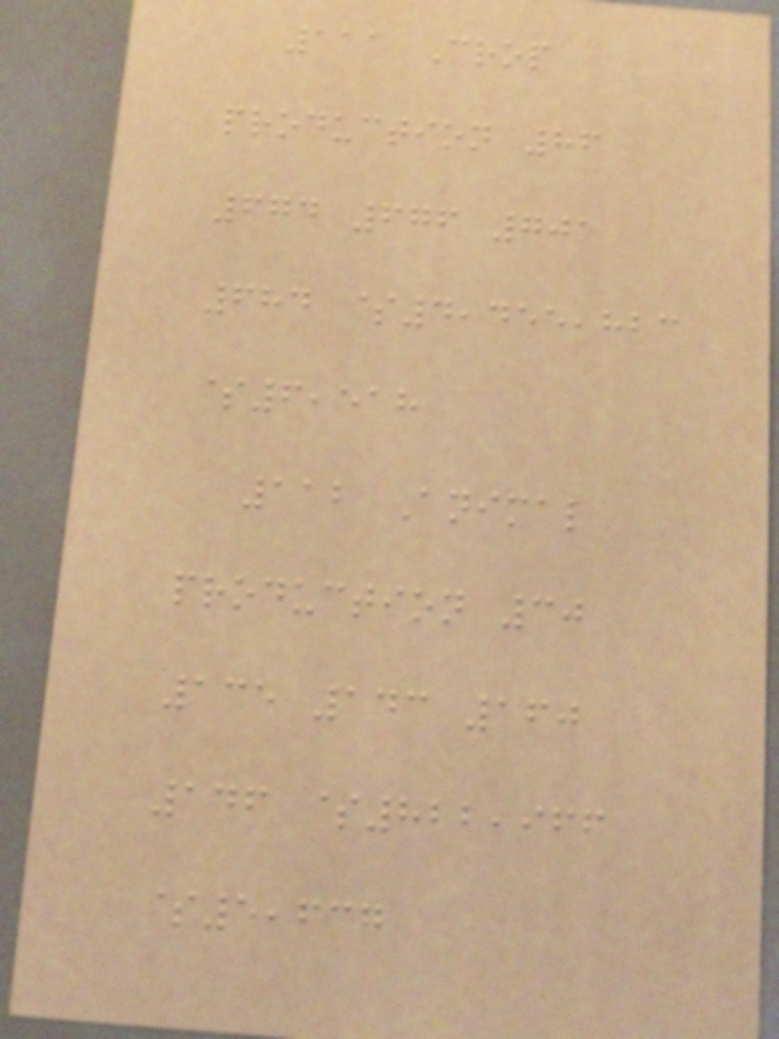111 Crop
production 86
674 676 701
684 $4,455,823
$6,518
112 Animal
production 30
135 143 160
146 $822,966
$5,637
